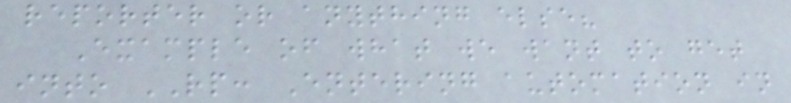reporter or anything else?
Example of what we want to get
into RP: Entering automation in
